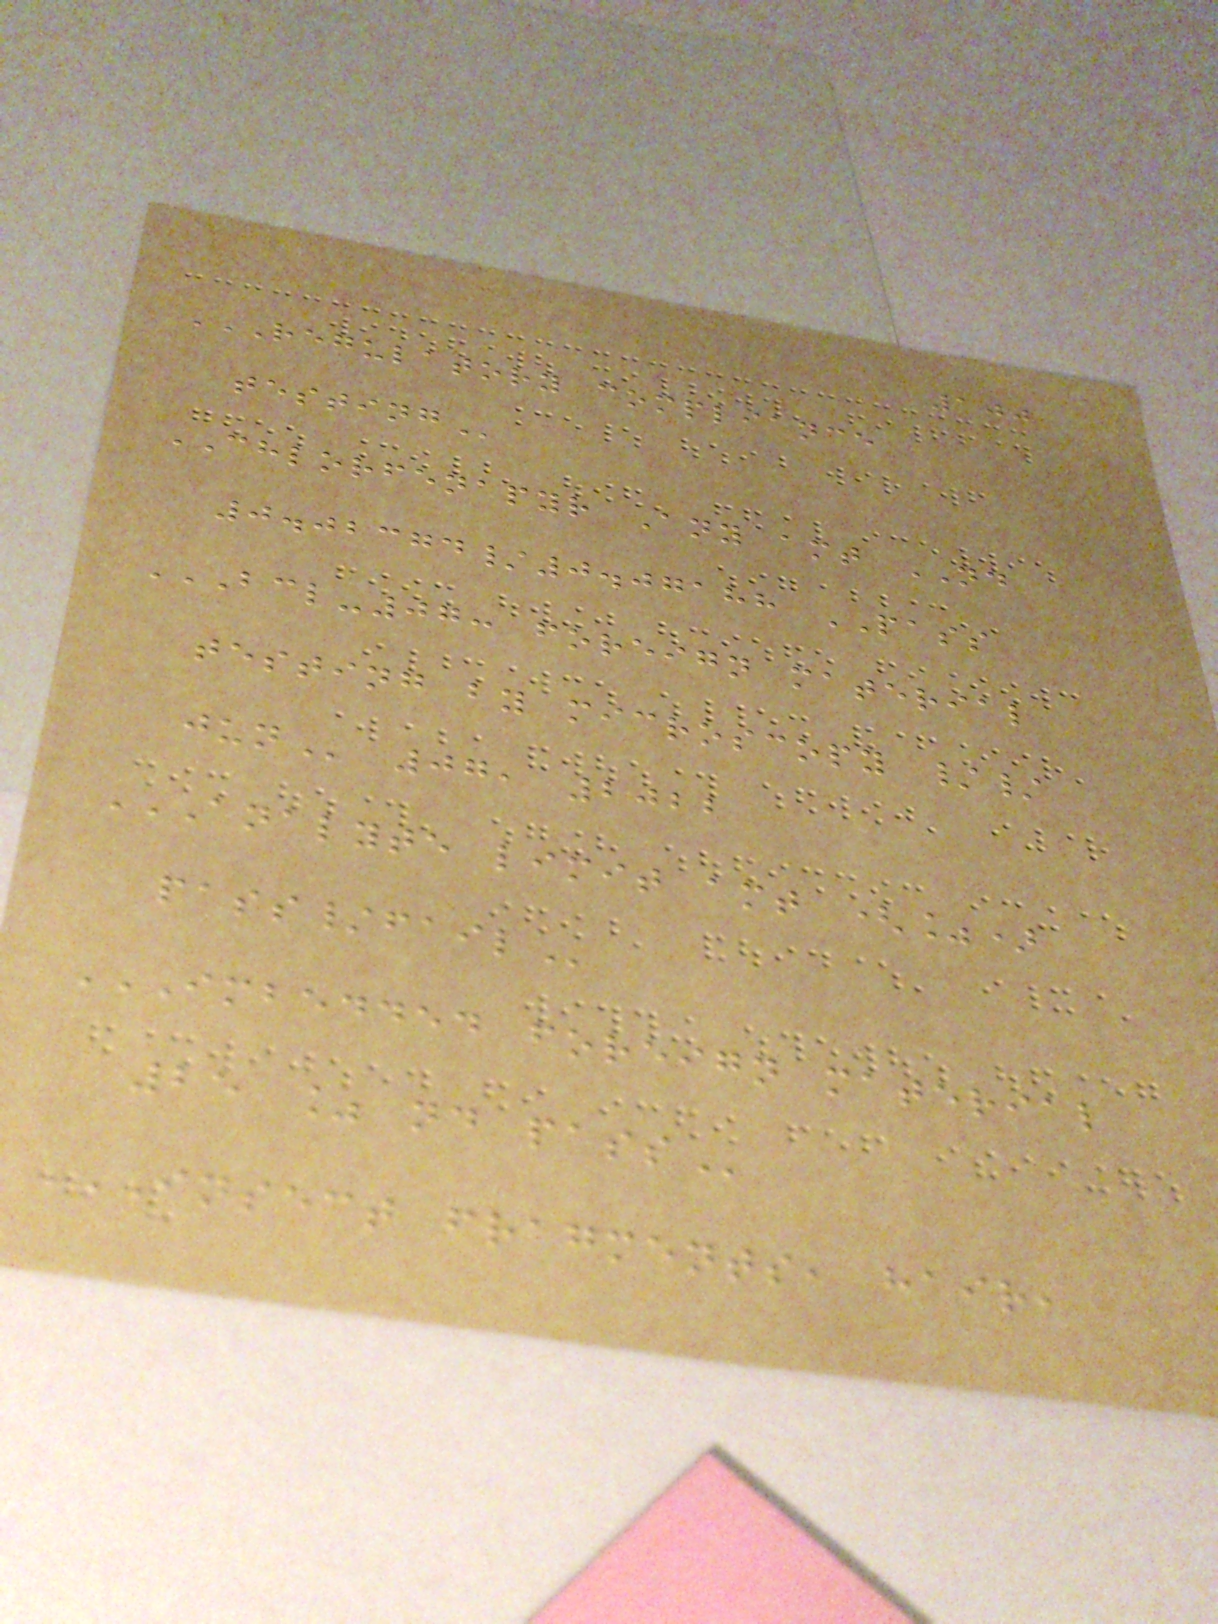100
REGULATORY COMPLIANCE
TESTING
CHLORFENAPYR Any amt ND
0.02374/0.07188 PASS
BCL-07: FOREIGN MATERIAL
TESTING BY MICROSCOPY //
JUN 07, 2022
ANALYTE LIMIT AMT (%)
PASS/FAIL
IMBEDDED FOREIGN MATERIAL
25 % ND PASS
INSECT FRAGMENTS, HAIR,
